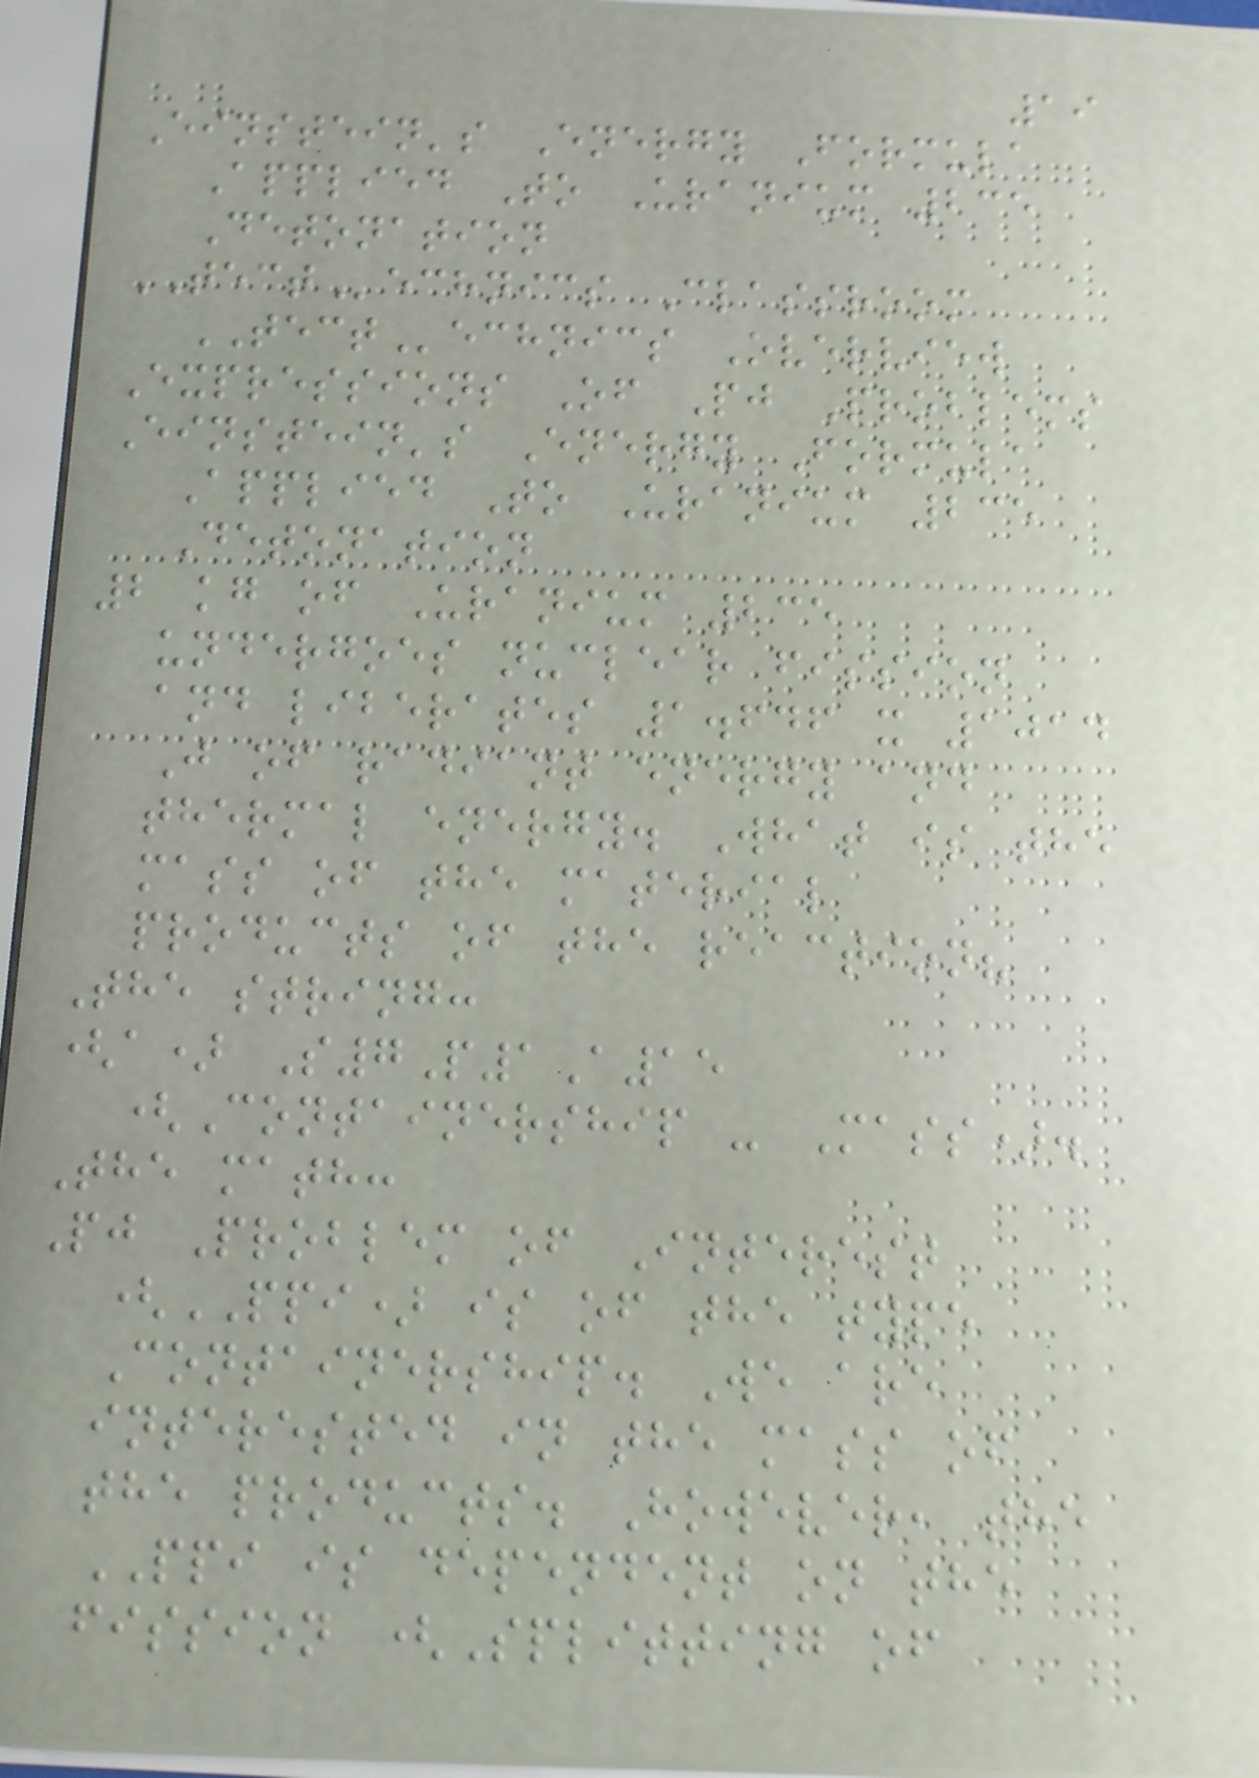19
Einstein's Energy Formula
Applied To Uranium 235
Detonation
TECTechnics Classroom
TECTechnics Overview
Expressions Of Pj Problems
Einstein's Energy Formula
Applied To Uranium 235
Detonation
2 kg of Uranium 235
undergoes nuclear fission
and liberates 1.646 x 1014
J of radiant energy and
thermal energy. What is the
mass of the material
products of the reaction?
The string:
(a) S7P1A15
(Containership - Mass).
The math:
Pj Problem of Interest
(PPI) is of the type
Containership. We are
interested in the mass of
the products. However, the
PPI is dependent on the
fission (Splitting of
